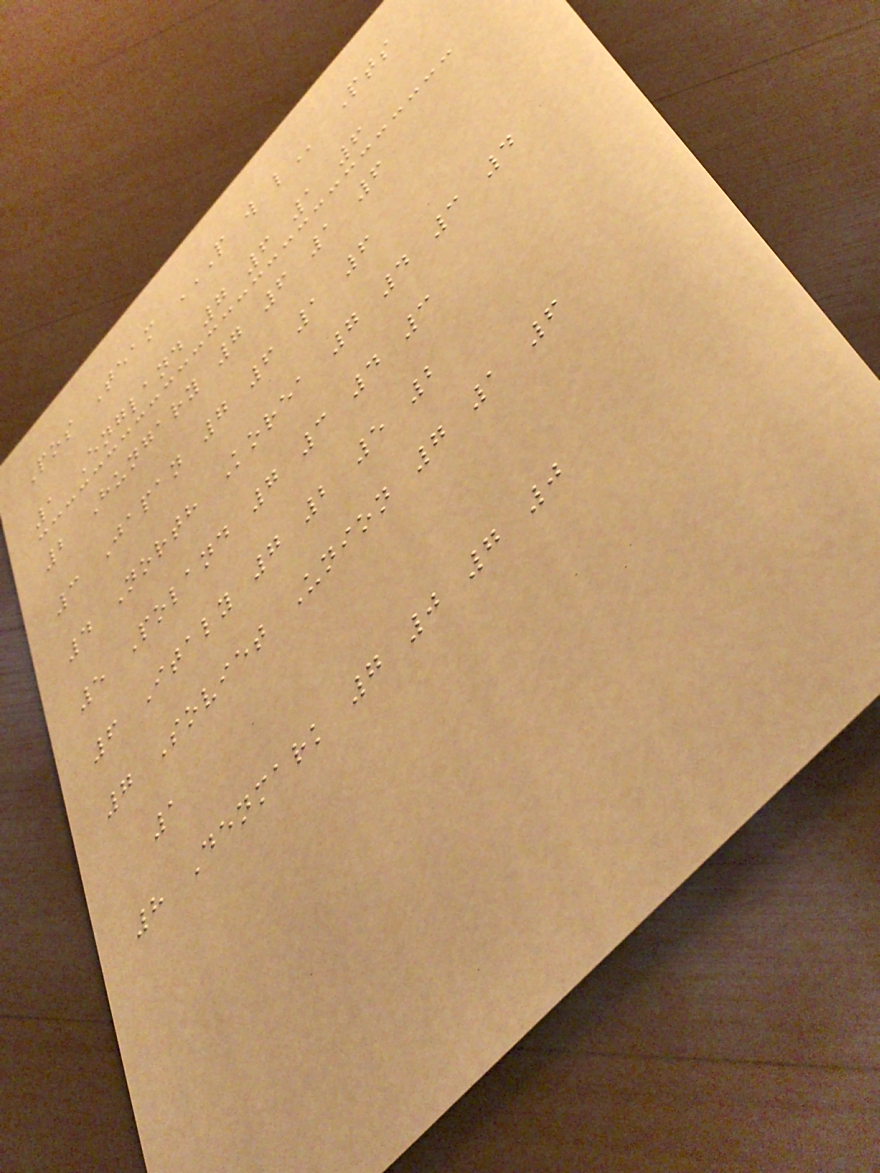Pos Team P W L Pts
1 England 7 6 1 6
2 Hungary 7 6 1 6
3 Japan 7 6 1 6
4 North Korea 7 4 3 4
5 Poland 7 3 4 3
6 Italy 7 2 5 2
7 Soviet Union 7 1 6
1
8 Denmark 7 0 7 0
